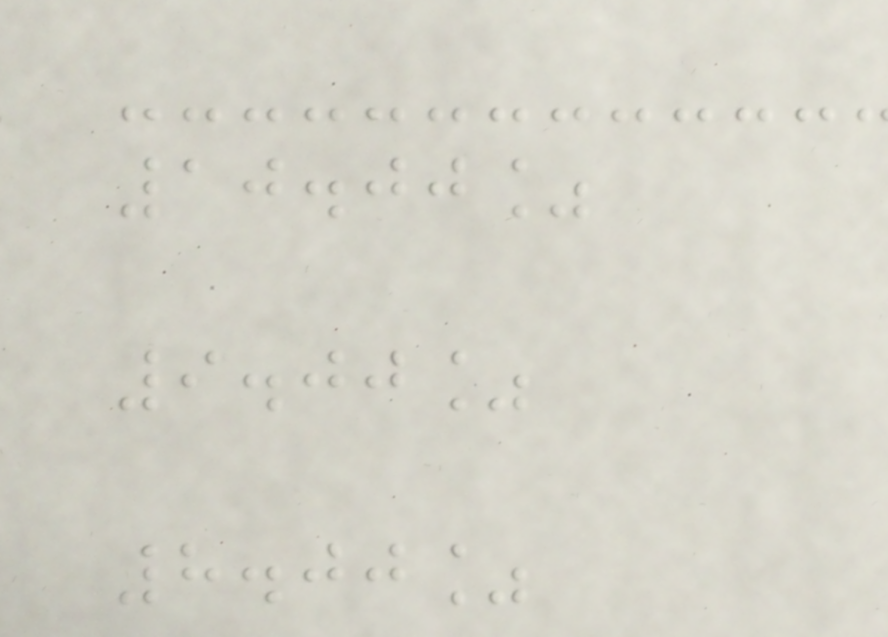10.00%
9.00%
8.00%
